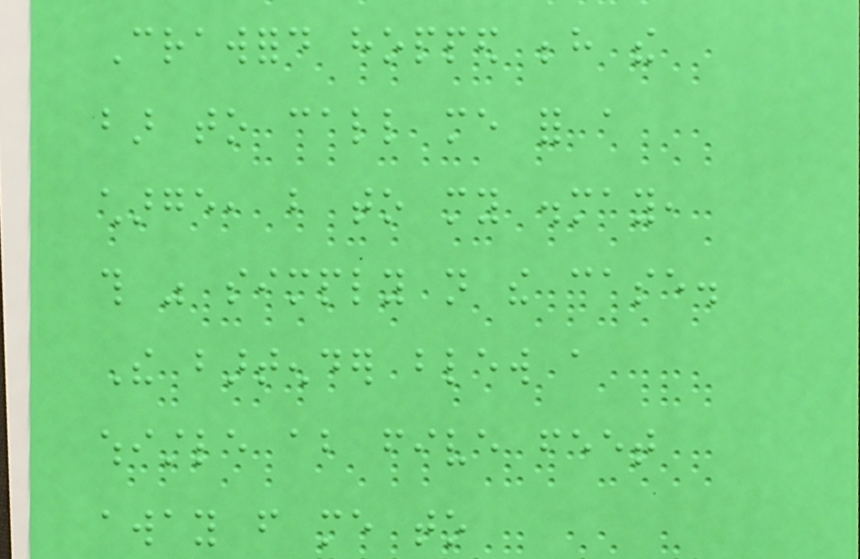Crawford hopped behind the
bar to call me for a
charge, but to my dismay,
this was simply not the case.
The bartender blew a
whistle about five feet
away from me to
